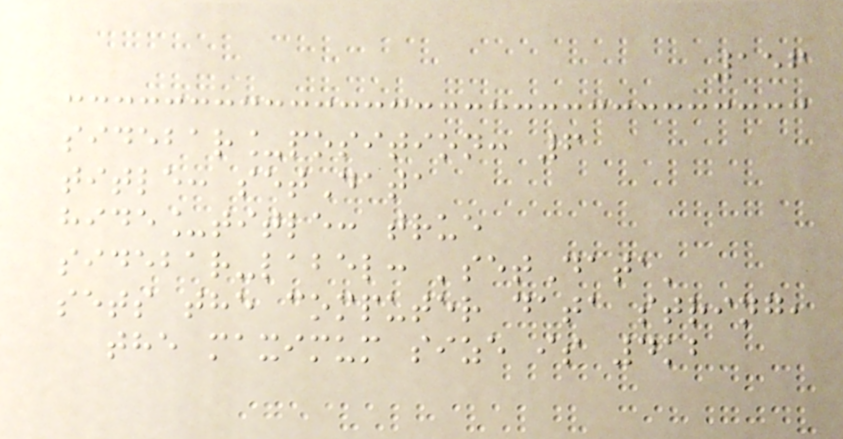156
sidebar_position: 6
title: setData
hide_title: true
sidebar-label: 'setData'
sets the computer data string,
the maximum size is 4kb
